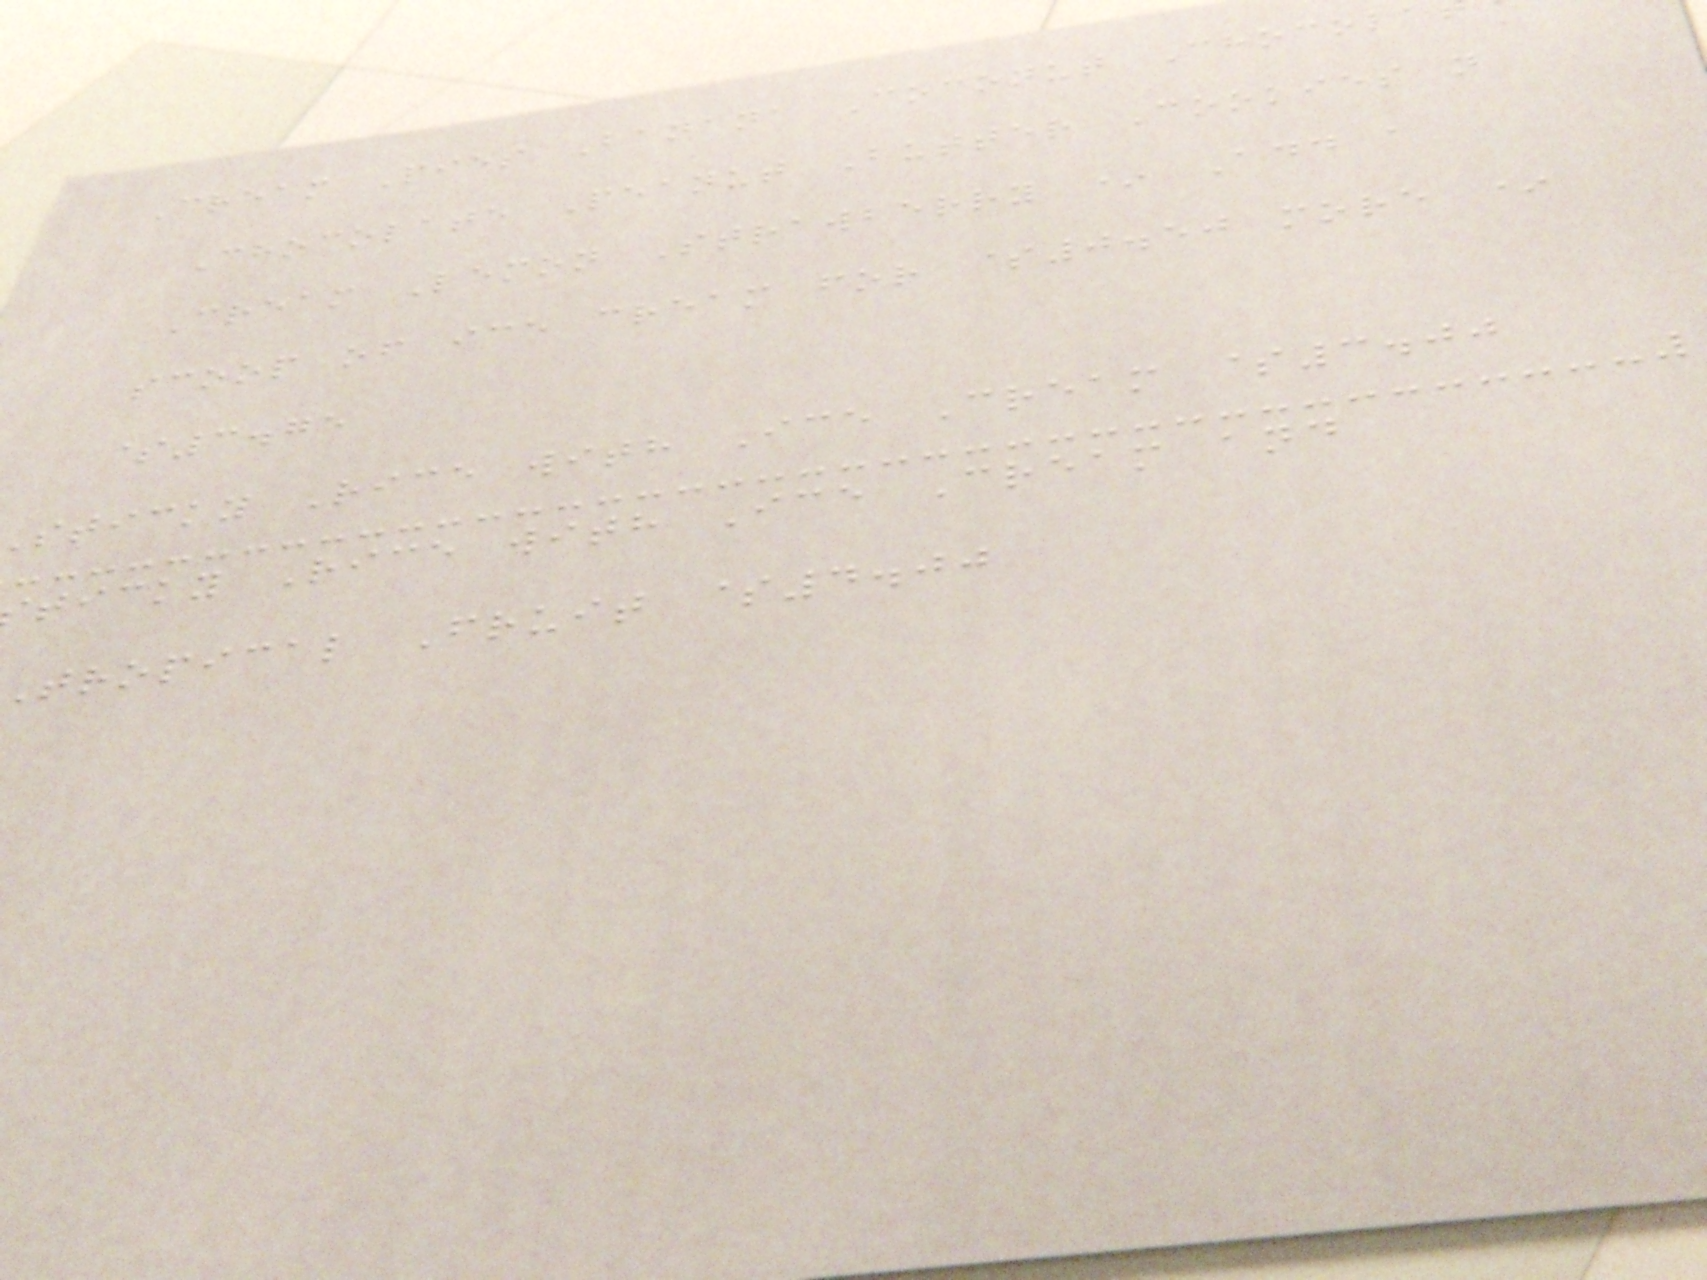Cream Pies Banana Coconut Chocola
Chocolate Peanut Butter Cookies n
Cream Lemon Strawberry * Add a
scoop of ice cream for $0.50 more *
$3.75
sticky Rice with Ice Cream $3.00
ticky Rice with Ice Cream and
tropical Fruit $4.00
